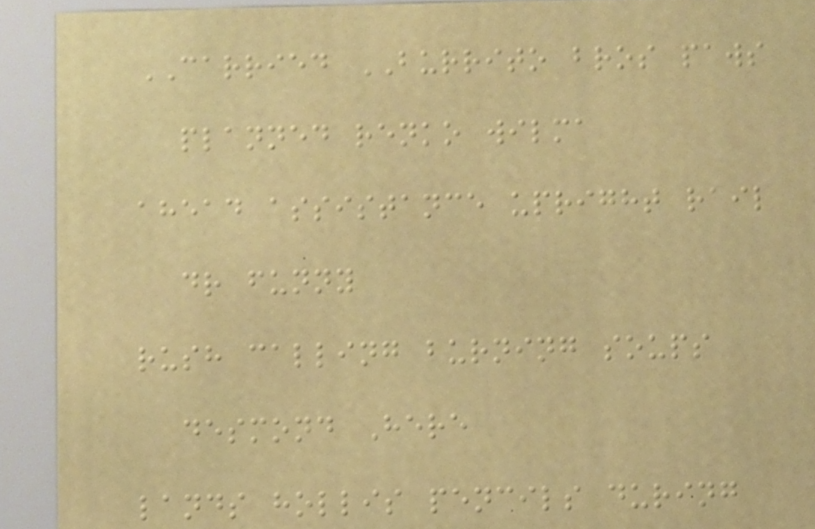CARRIED BURRITO bros paws
planned renko wilma
ahead assistance upright rail
dr funny
rush calling burning soups
desmond Here
lands hollis pencils during
